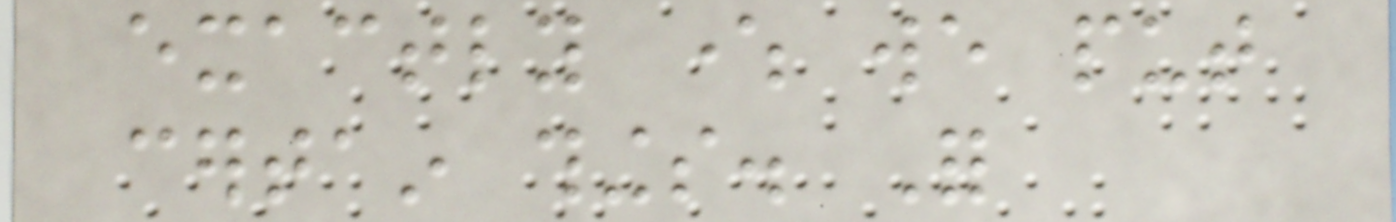exactly where we put
certain things. For
